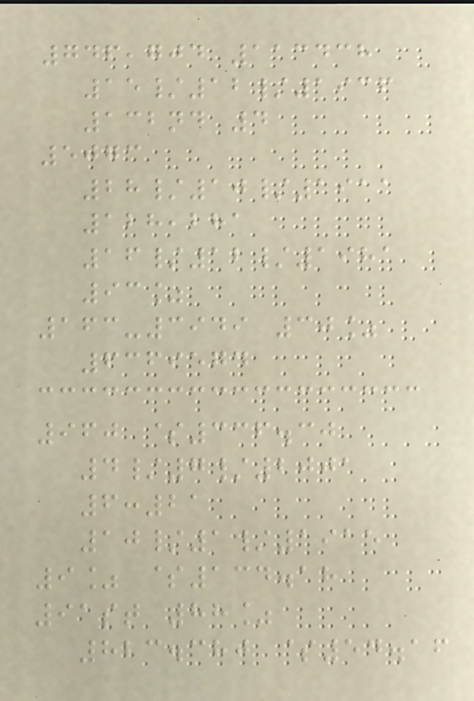746,704 113438
15/12/1936
132nd 4
5073
28/10/1911
128,281
16/12/1981
93%
163-3949 30%
6369574
960 $336.30
4/7/2001
6:21
10/1/1915
9% $134.18
91st 88%
823.380 $54.16
